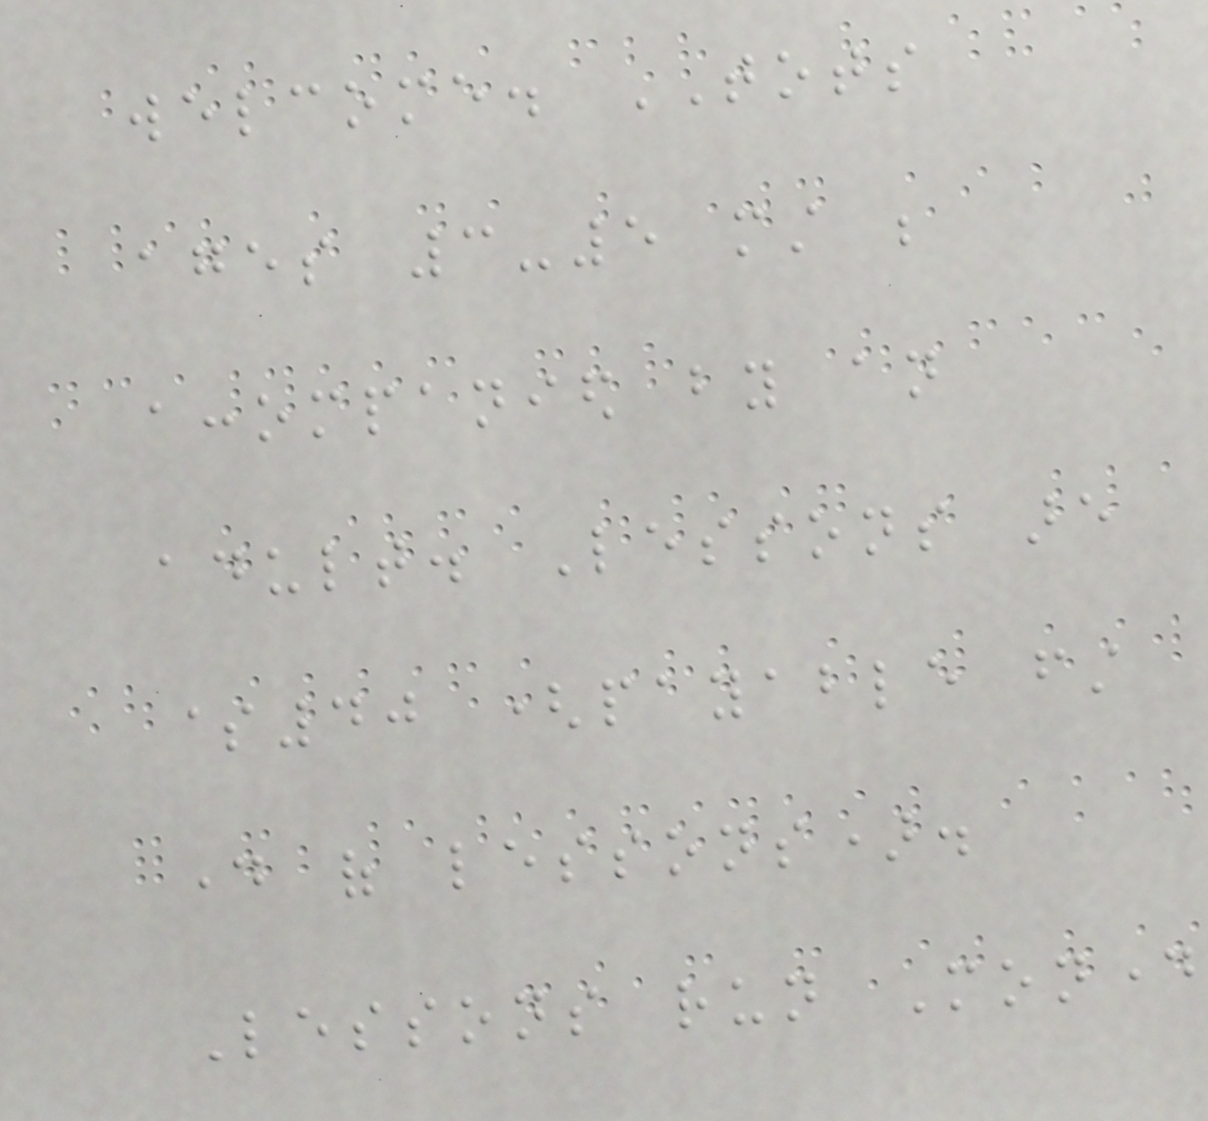welcome. TOTS
ages 3-5 must be
accompanied by an
adult. Lessons are
$40 (payable first
day of lessons).
Lessons run Monday
